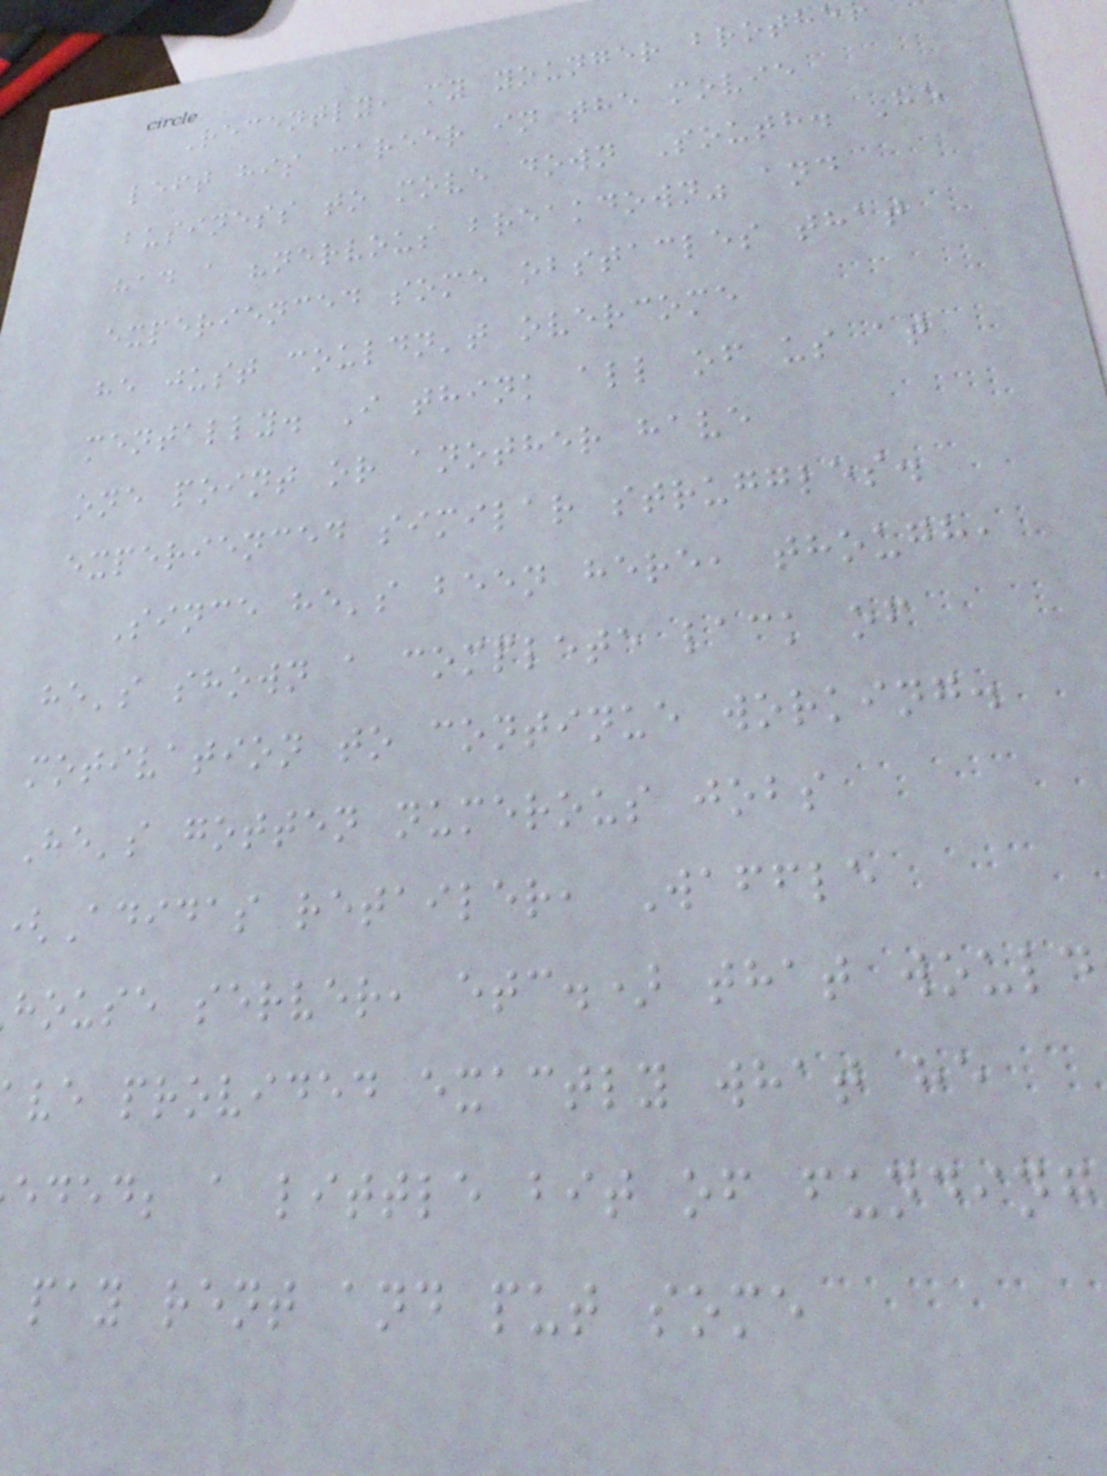Recently, my younger brothe
left his career in the movie
business to move down South. He
had a "nervous breakdown" and
experienced some obstacles that
he just couldn't overcome
mentally. I think all of us at
one point or another have
experienced similar struggles.
Since he's been here, though,
he's shown a complete lack of
motivation to continue working.
He's gotten numerous jobs
Adidas retailer, Waffle
house server, etc.) that would
ve provided exactly what he
eded; a little bit of funding
pay rent and put some
